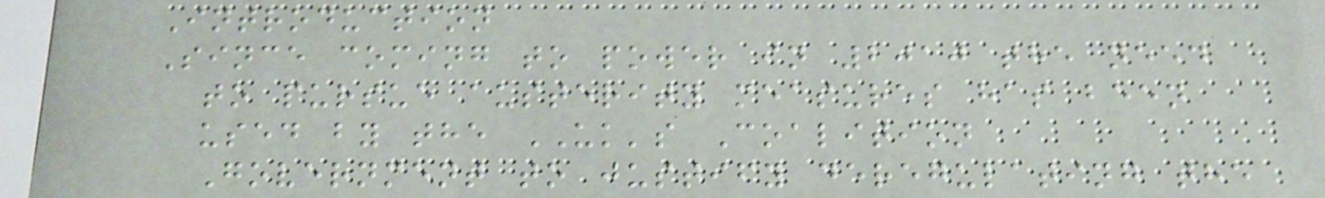Introduction
Since coming to power in 2010 the need
to pursue austerity measures has been
used by the UK's Coalition
Government to justify deregulating the
